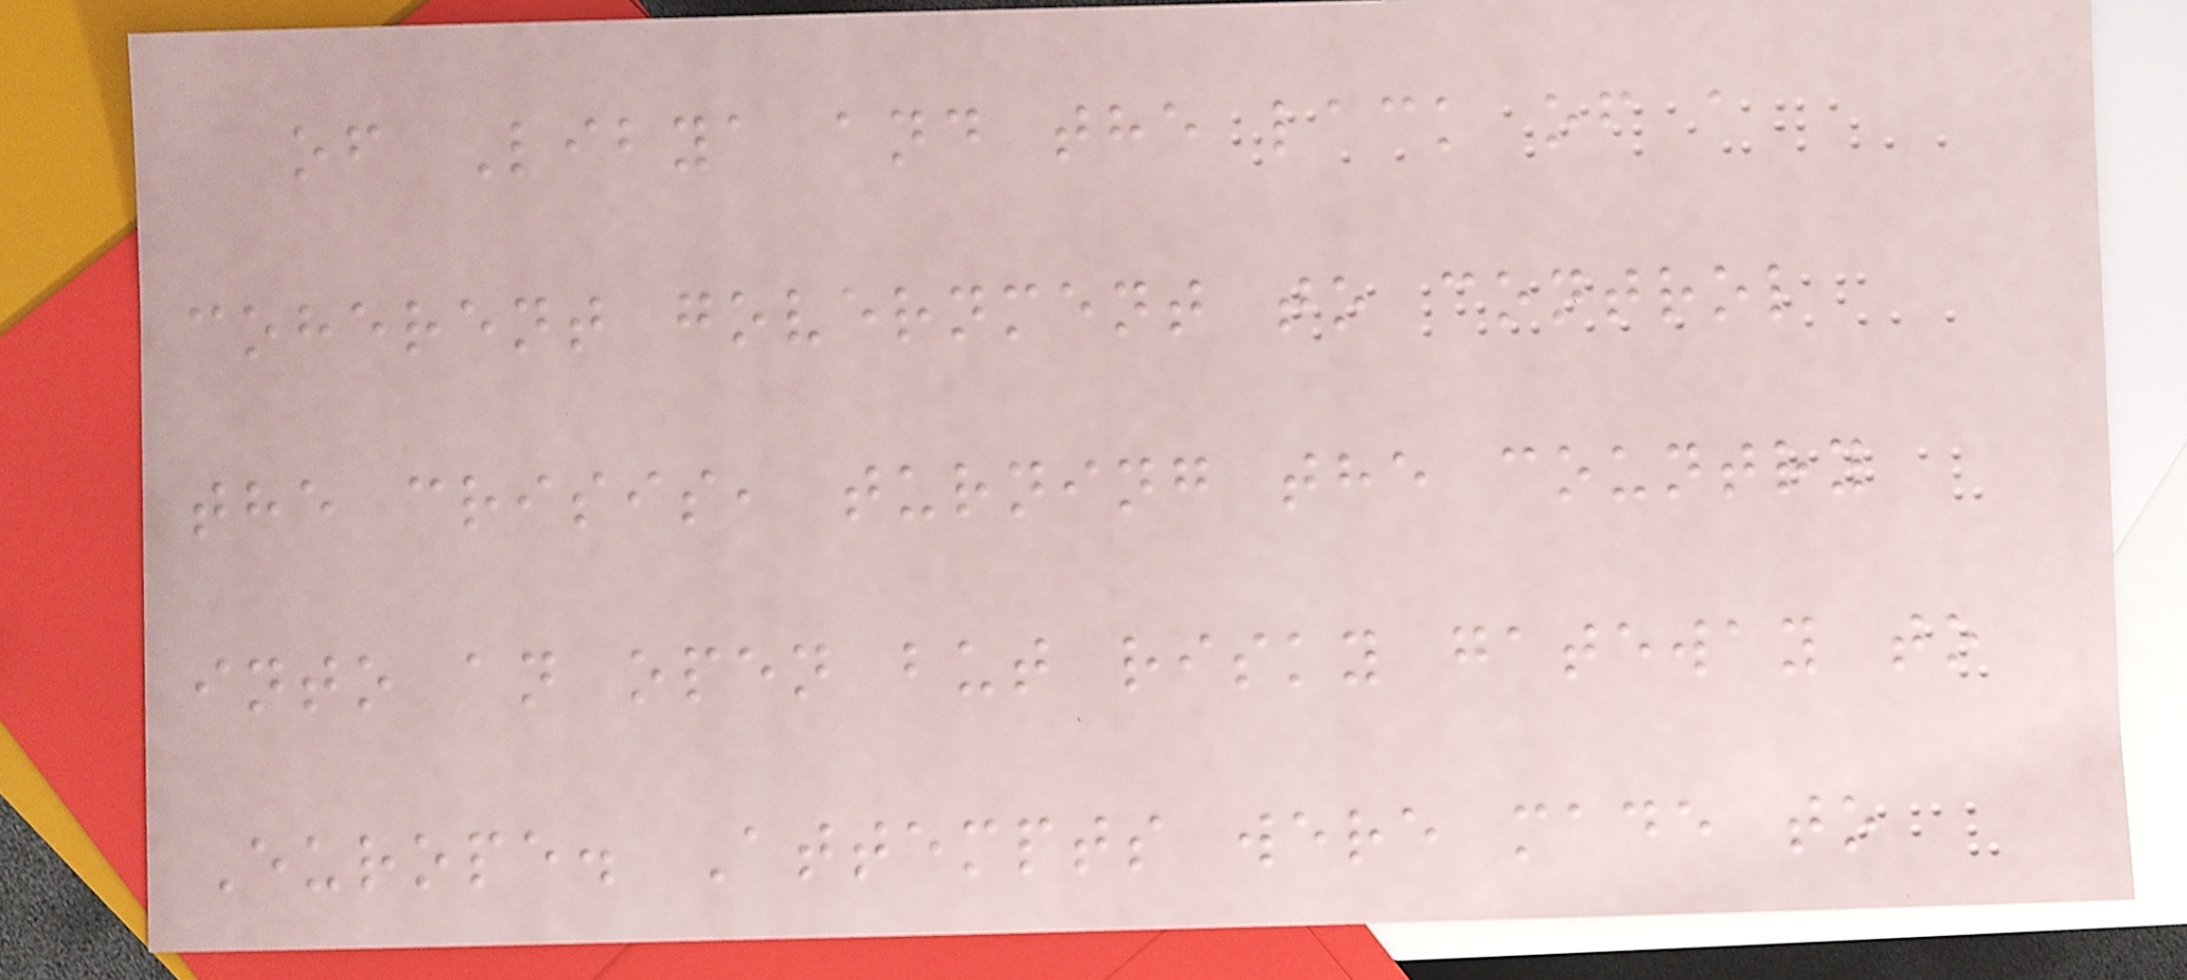of Libya and the lack of a
coherent government to control
the crisis, turning the country
into an open but risky gateway to
Europe. Attempts were made to
